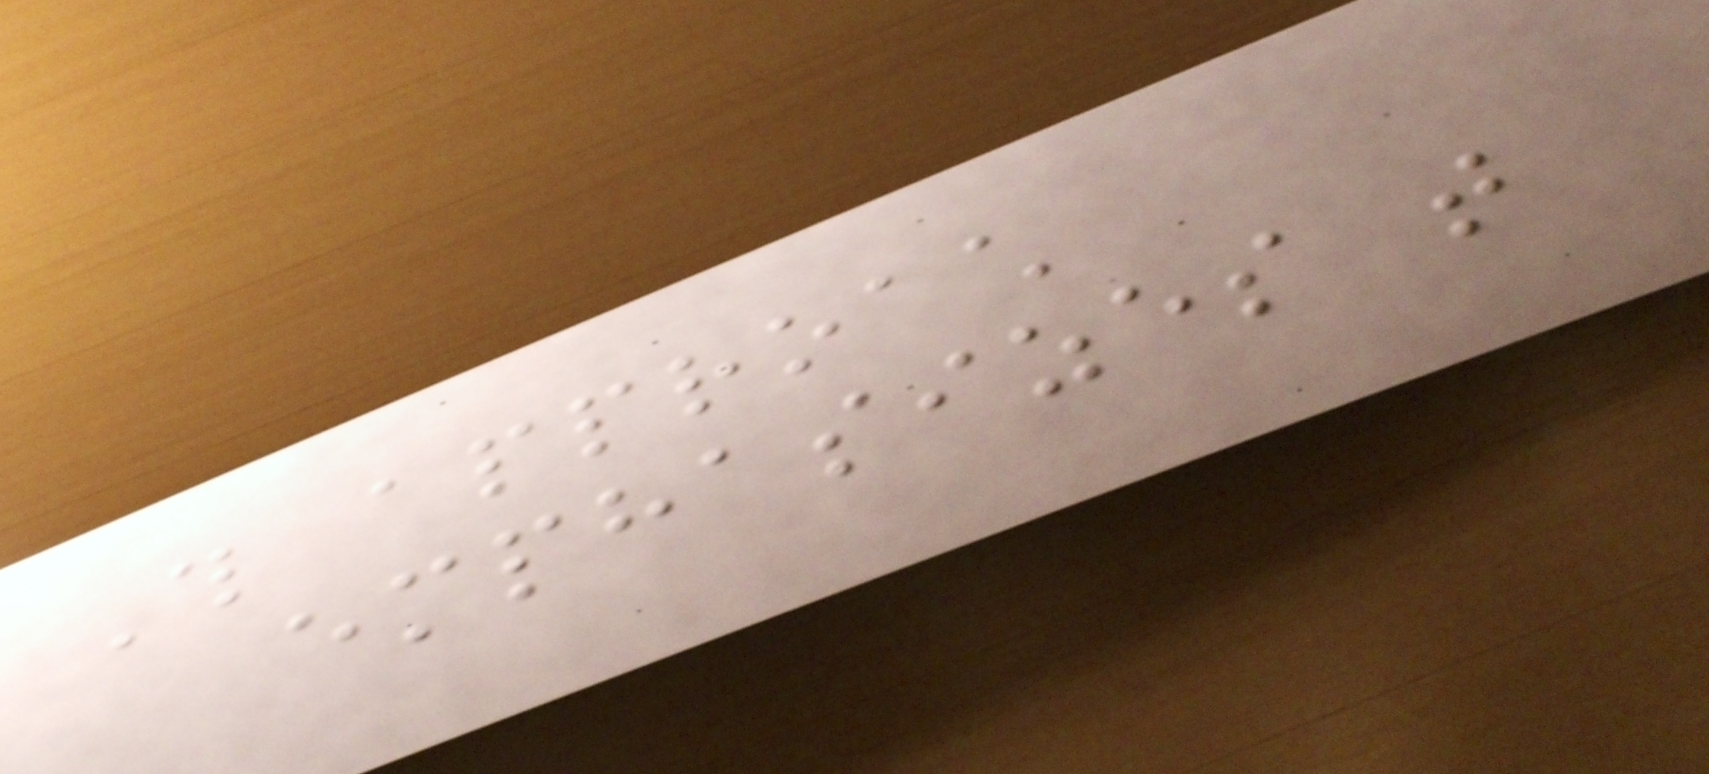This approach
emphasizes that
